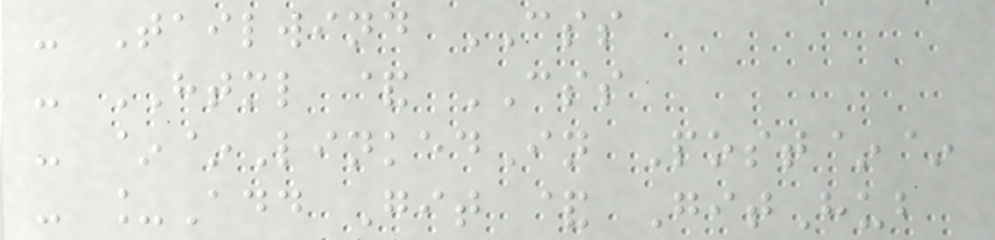- Tailwind CSS
- HTML & CSS
- ~~LinkedIn Post~~
- _Add Git & GitHub
